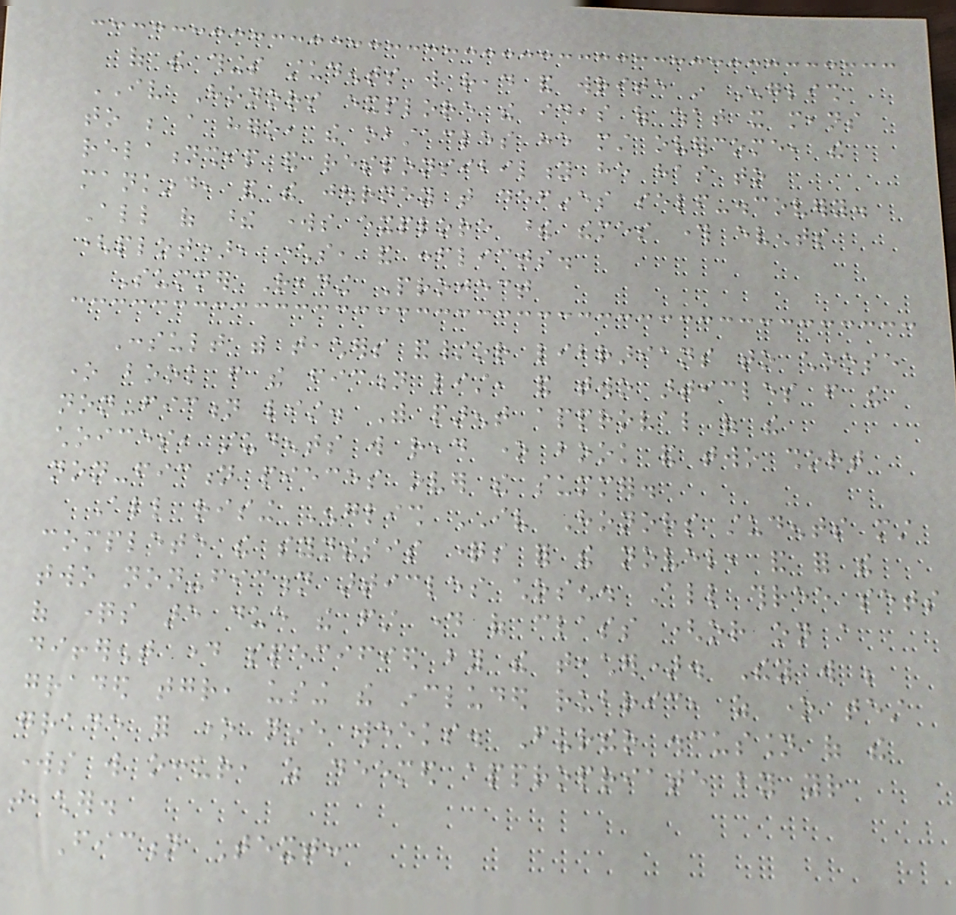of the things students will read and write in English
IV Honors explore the ideas of what it means
to be a hero, the obstacles he must overcome, the
relationship and responsibility he has to
mankind, and the journey that defines self-discovery.
All of these works explore these themes through events
(plot), characters, and conflicts.
Summer Reading Project
Consult with teachers and/or librarians to choose
one book from the fiction list, and two articles from the
non-fiction list. With parent approval of the
choices, students will read one book and two short
non-fiction pieces over the summer.
All rising English IV Honors students must
complete the synthesis questions for the novel, and for the
two non-fiction articles chosen. All three sets
of questions are due the first day of class (or on a
different day specified by the teacher). They will be
graded together, using the included rubric, as one test
grade for one nine weeks. Further discussion of the
works will occur, as deemed appropriate by your
teacher.
Fiction Text:
